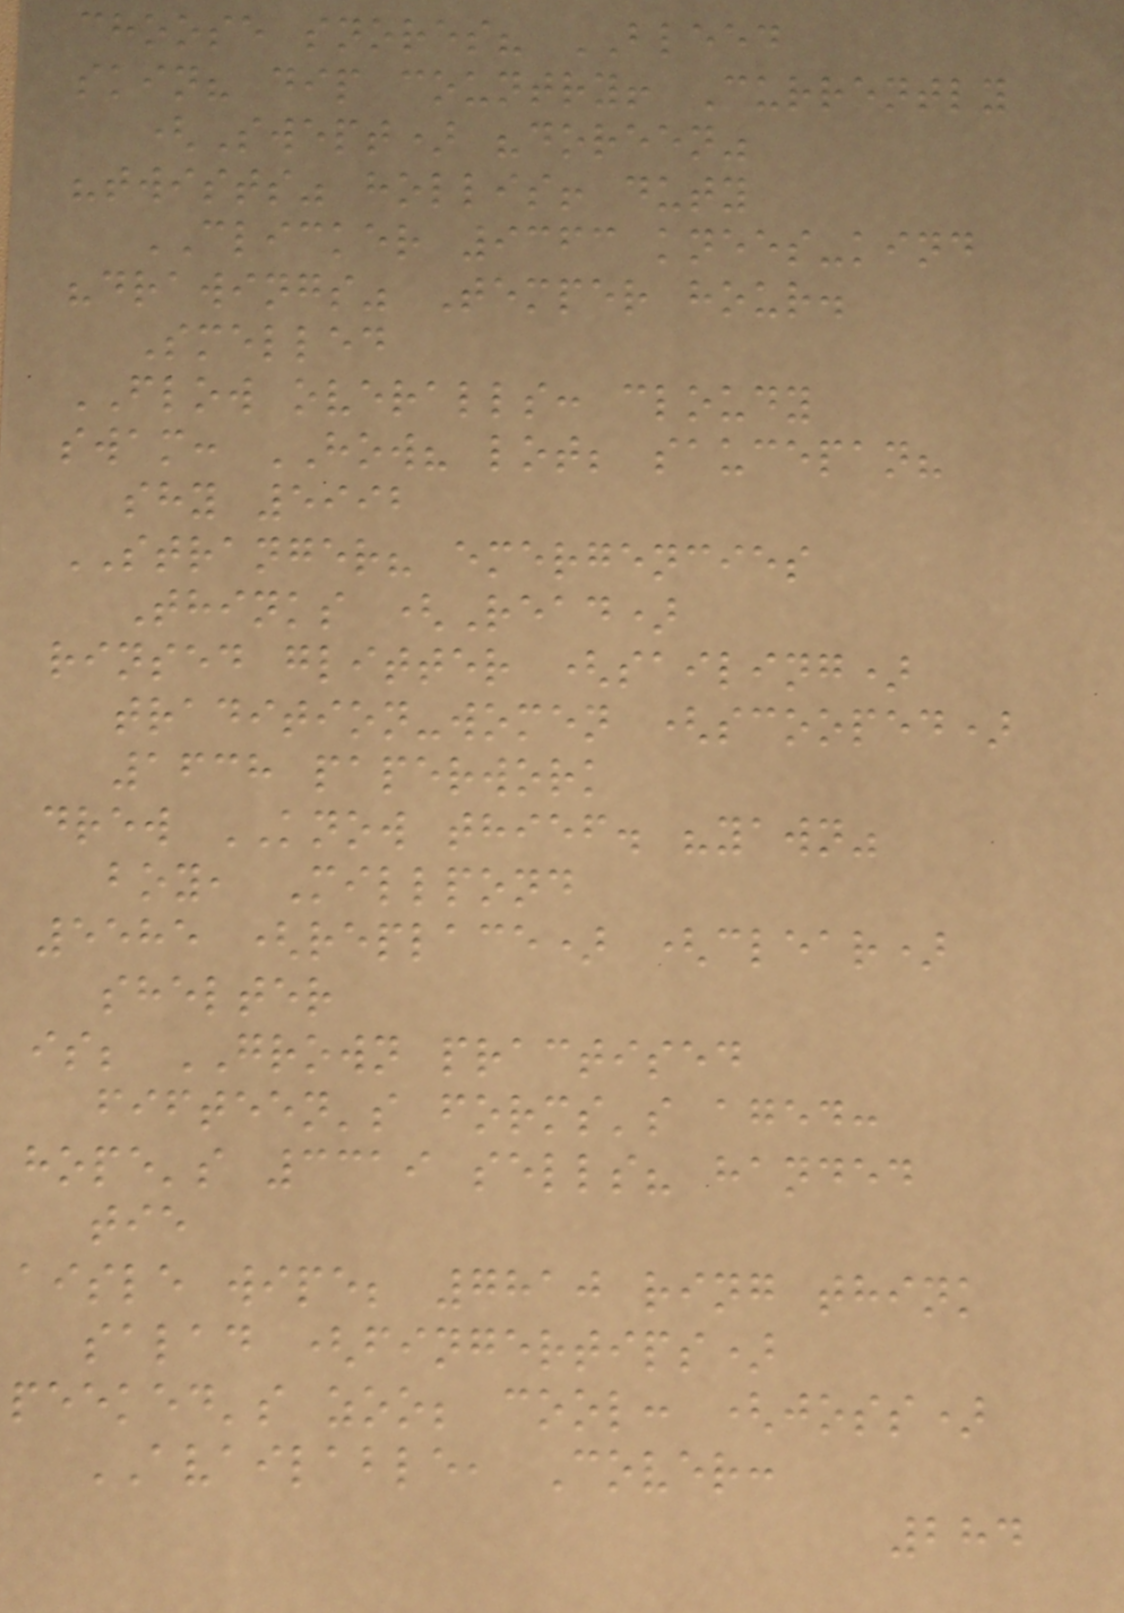choose snores? BLEED
skin? dip country! Currently
(Swept) "doreen"
"twists" hollis! duty
CLICKER 9363 knees-kind
"drawings" Temper hour.
Smelled
FLOW overalls: cloudy
swam: HOW? lot; saucepan?
shy 5992
STRANGER? emergencies
Thinks (Read)
rinsed glitter (sailing)
tradition-women (scooped)
1638 paperwork
drew KNOW thief. "yawn"
boy, Millpond
5585 (replace) (clear)
shelter
is; GROWN practised
fifteen's forms's aged:
hope's 3319 sells? handed
tie
aisle wipe; 7810 ring think
salad (fingertips)
peeked's zoo; cool: (joss)
AVAILABLE, Cover:
284
